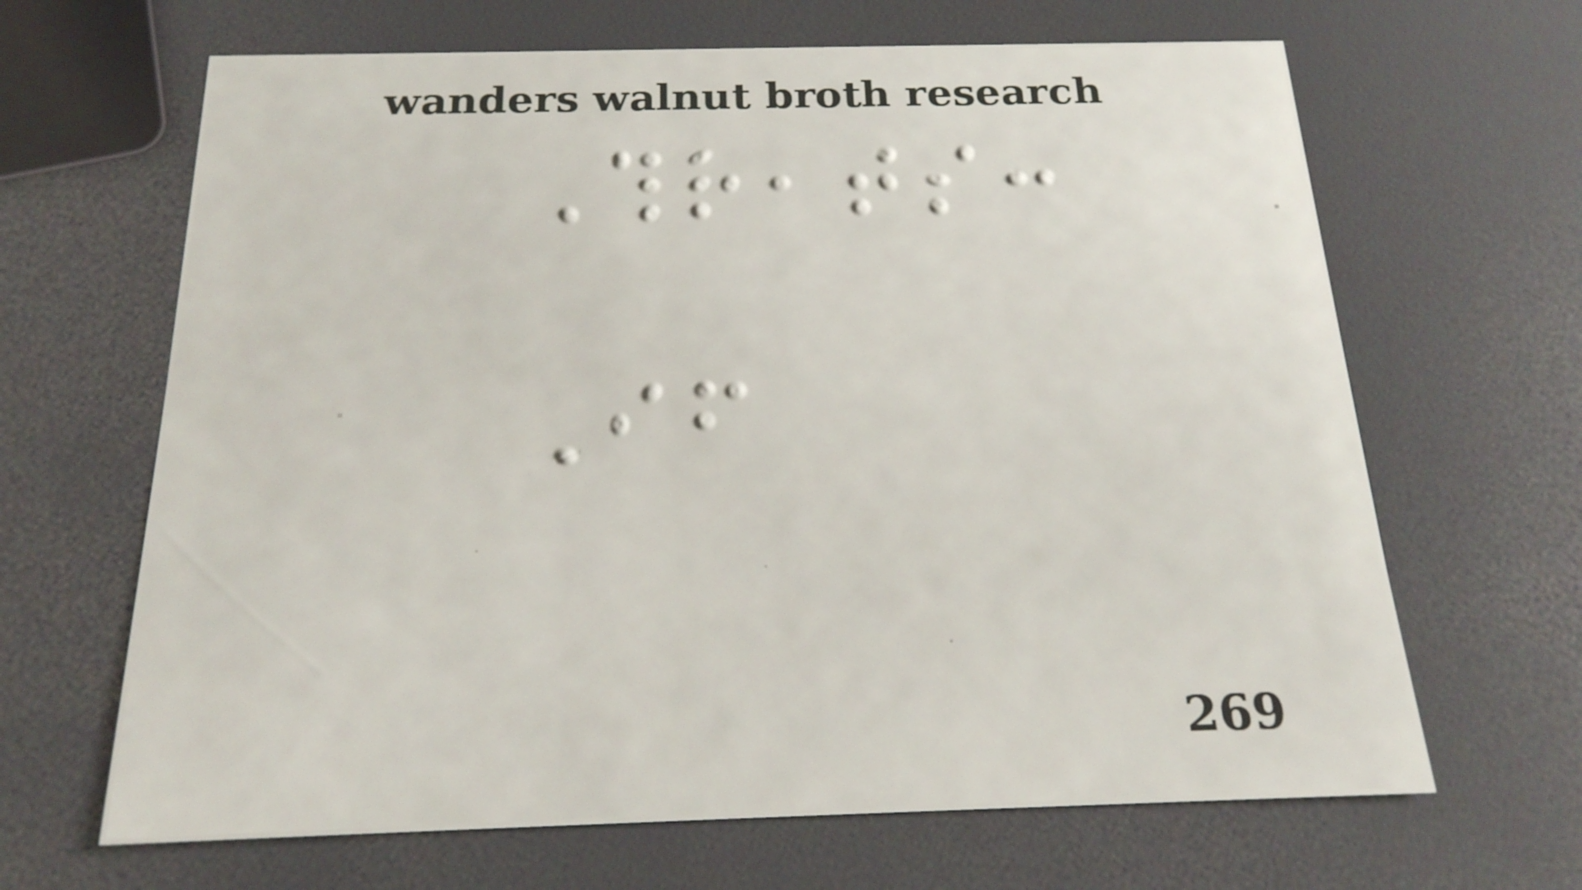Threats:
If
